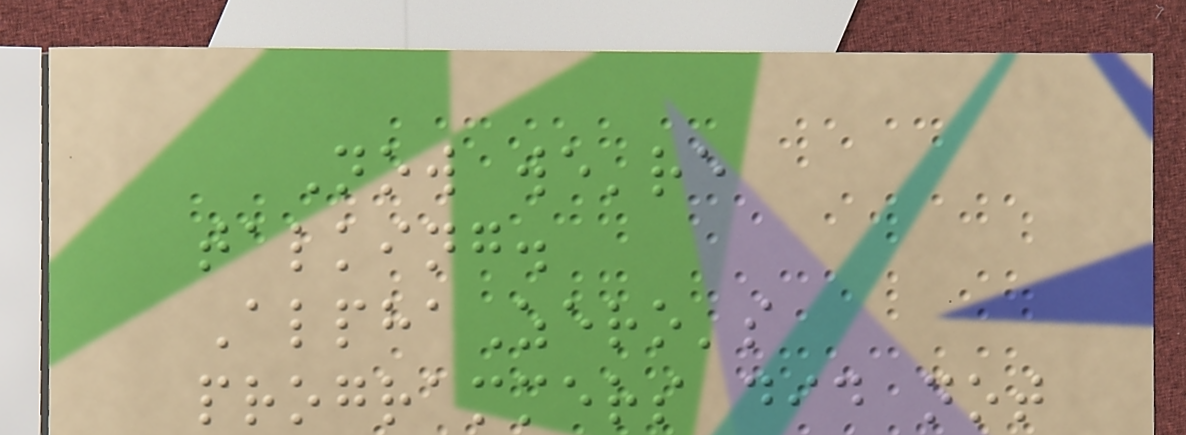Now we're
talking.
AlphaZero's
programmers did not
